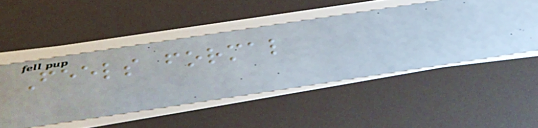Feels formal
